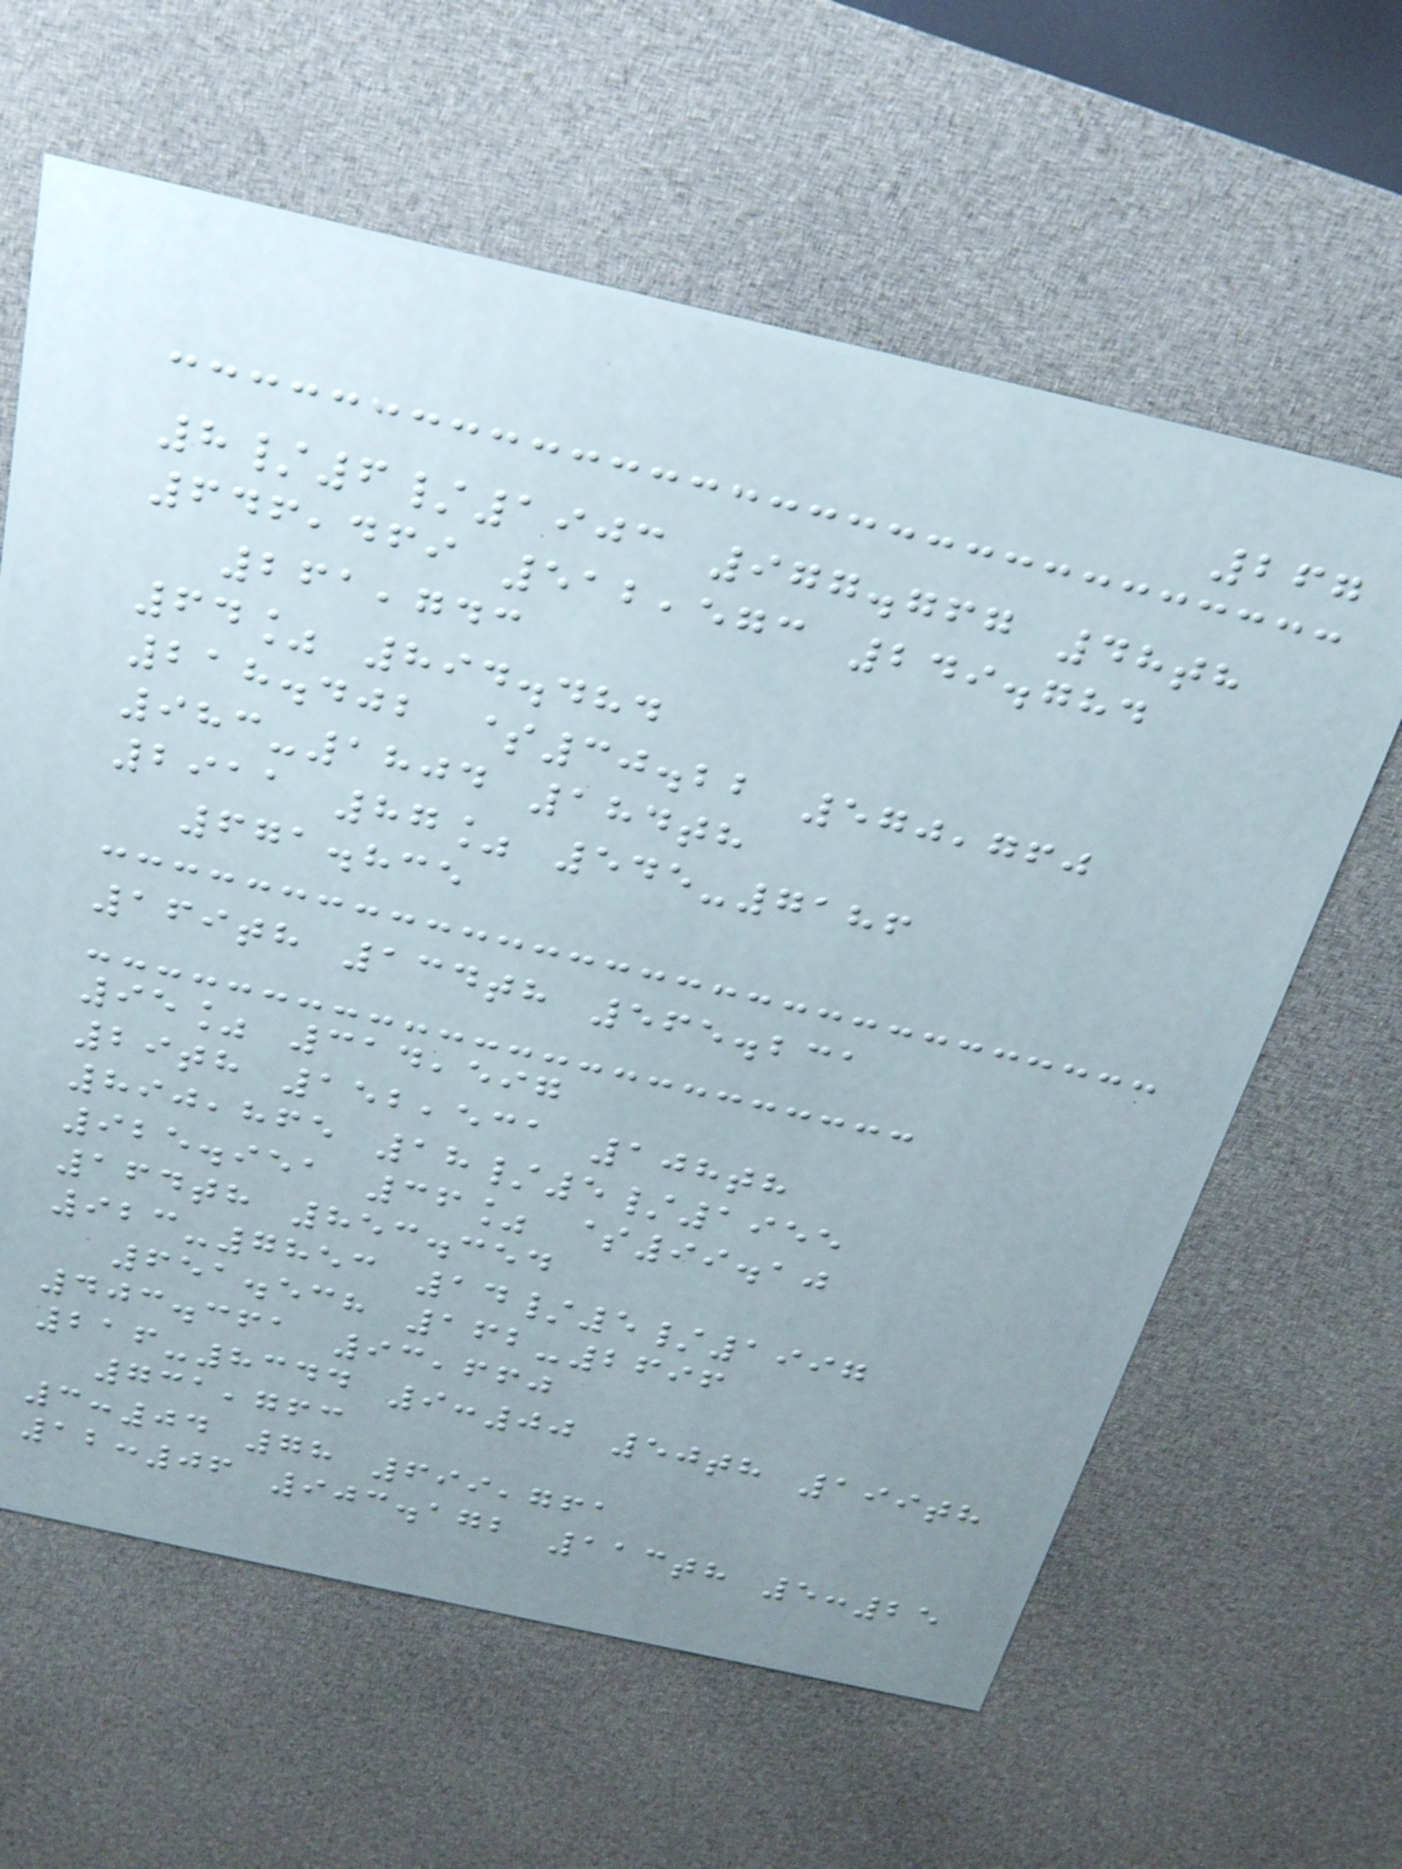267
8/6/1903 977.767 48th
646,469 512,573 249.784
261,743
64% 894.484
218.402 $30.22 570,760
983-1804 184th
2911 87% 545-7186
671.835
169th 134th 565.231
95% 314,597
29th 152,531 108th
890,865 18/5/1955
925.951 36% $99.10
164th 853.354
923-7853 14/5/1997
651.538 162-2696
403.361 93,660
216-8344 9:00 50th 199th
731,763
3:04 78 699,761
12:06 903.172 113th 5:25
